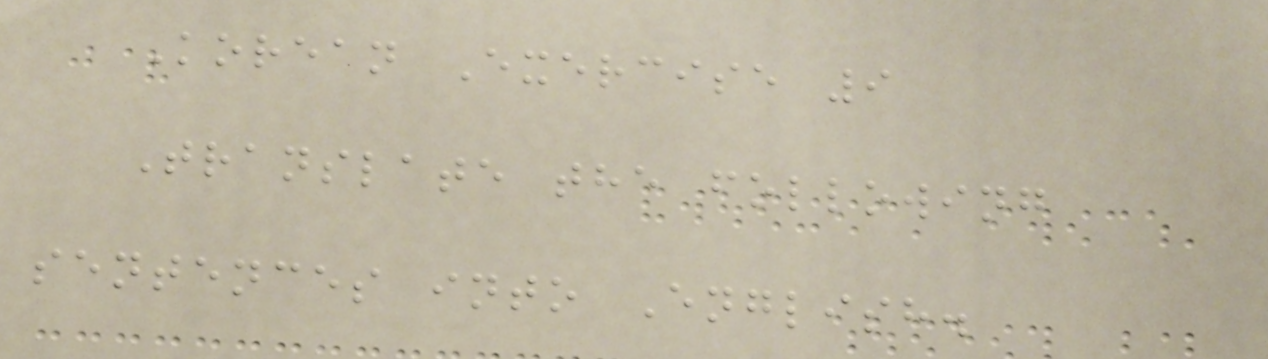Korean Exercise 9
Translate the following
sentences into English.
